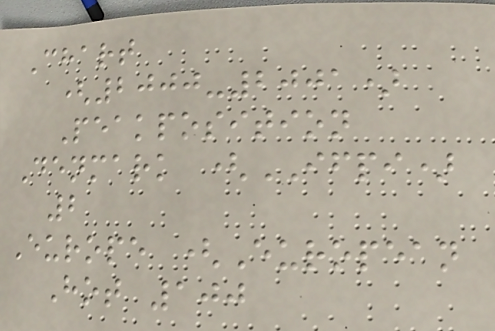Chart
(2000-2001)
Peakposition
Denmark (IFPI)
2
Europe (European
Hot 100
